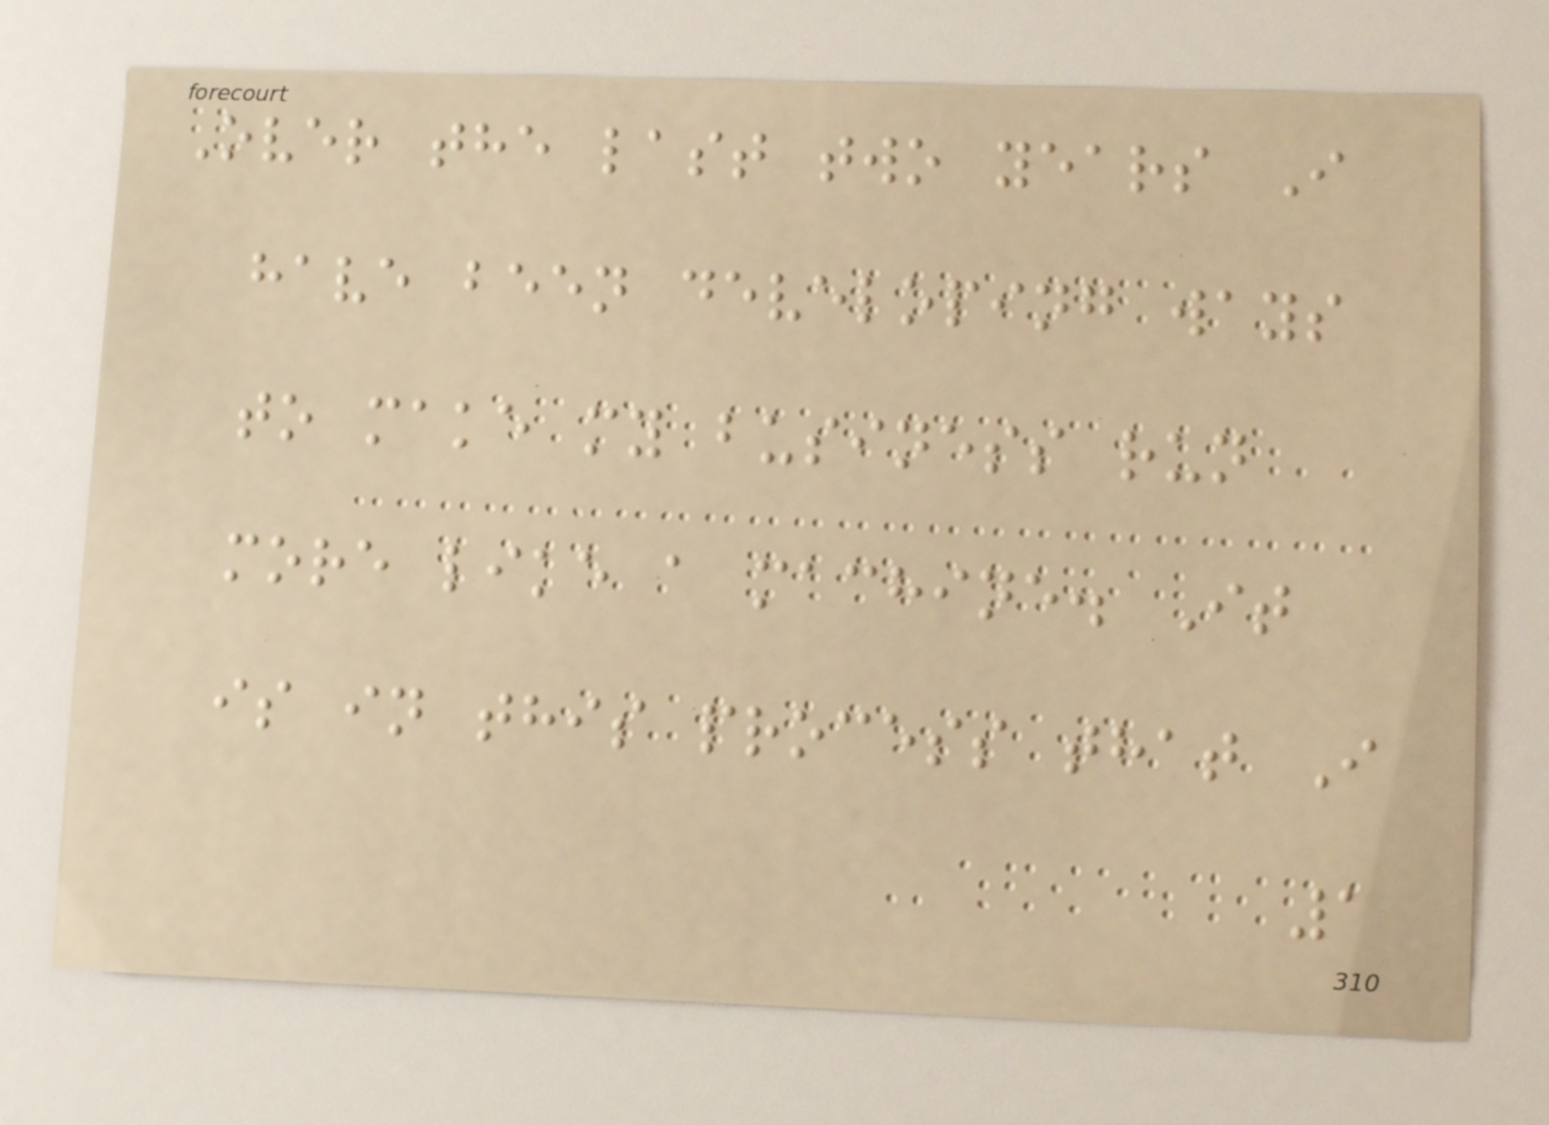Over the last two years I
have been developing ways
to make my business run
more like a machine. It
is in this process that I
1
